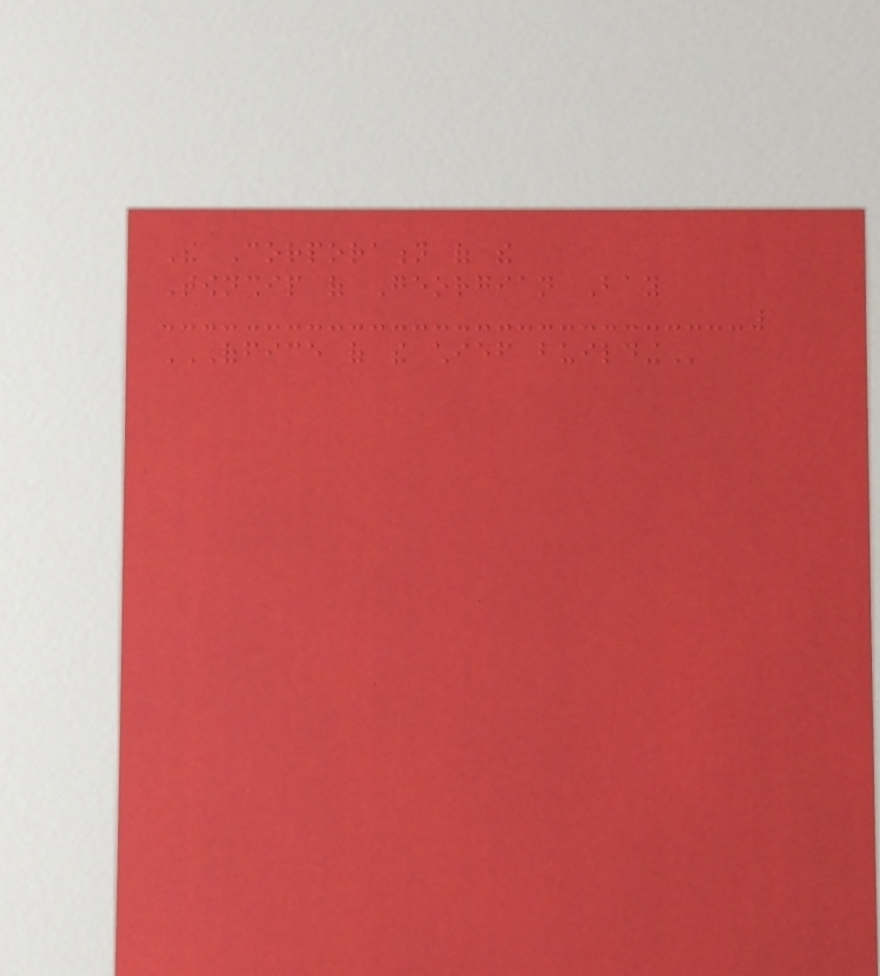The Corporation of the
Township of Georgian Bay
OFFICE OF THE CHIEF BUILDING
